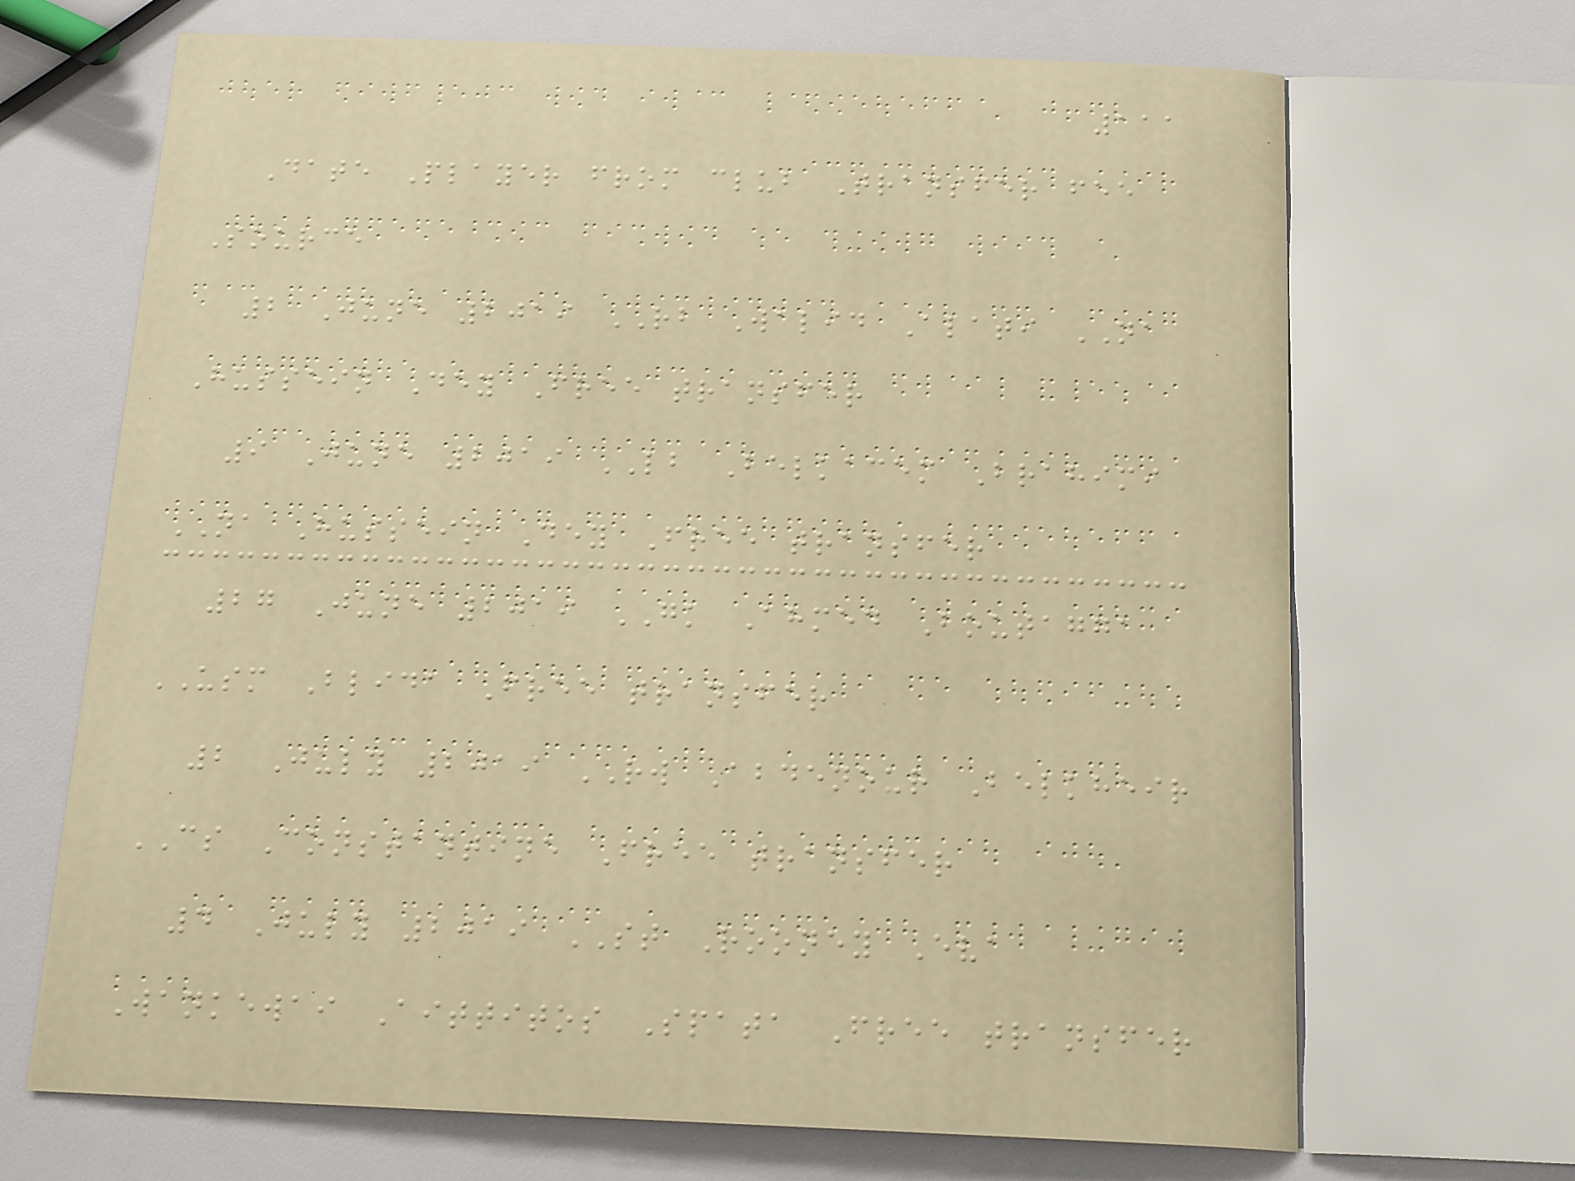111
Date Player from club Transfer fee
Source
2 June 2019 RB Walid Alati NA
Hussein Dey Free transfer
9 June 2019 LB Belkacem Brahimi
NA Hussein Dey Free transfer
27 June 2019 GK Ahmed Boutagga
USM Blida Free transfer
2 July 2019 RW Abdenour Belkheir
CS Constantine Free transfer
4 July 2019 ST Rooney Eva
Wankewai Aittitos Spata Free transfer
